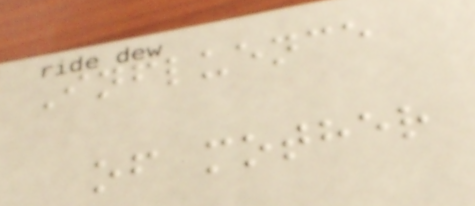Influence
of mother
